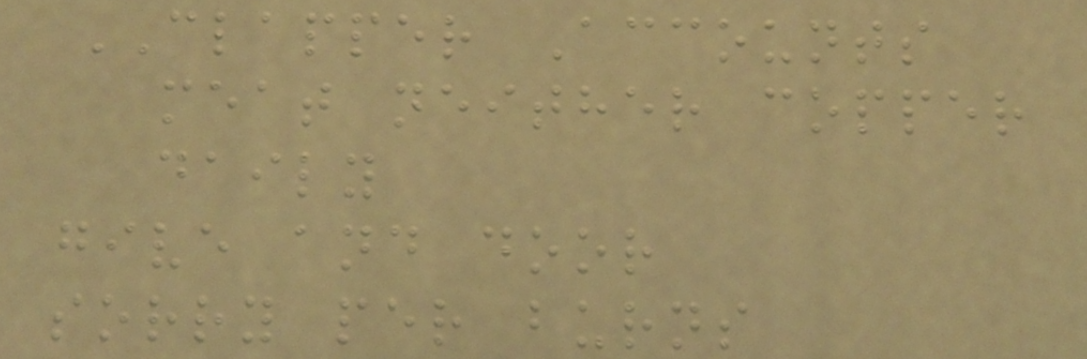CLAPPER Accounts
meat neither copper
daily
give and door
sorry per burns
